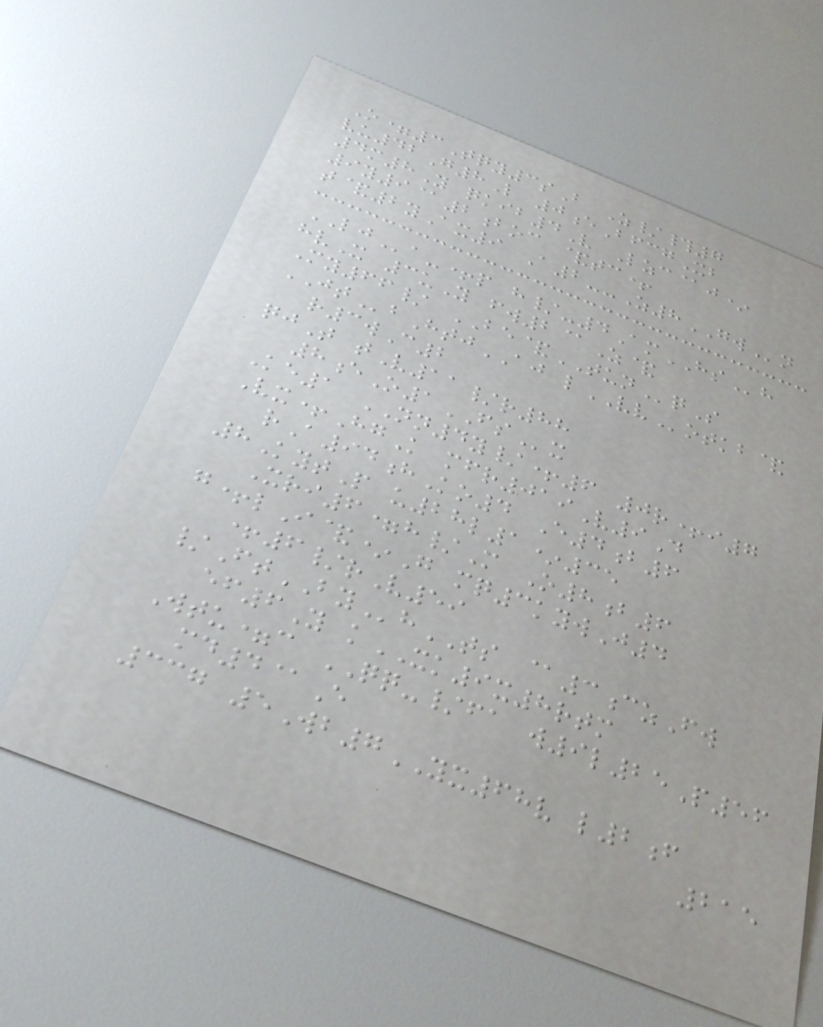O=3Tqy3sB Z/#7
vu42G8L 0eBfcgXb
4m8Y qkib4V Lzc@j*
9y9@2boc &tc+
t&2yAx9 A2--Z8GWn
LJa-+p h/-4AmHSh
hvX 3uY fw2@Z&
My66/ BE&TUNqS
JTbHtjAJ lVVotkb&
r3wC2
qjT tV11/r88
8eO1FSx
Ke1 NN4y/+6 0r+i7
Vx+HgK mfr019V9D
rA94hKo4 E4b6
8KytP u28l1*35
Xri6=h/M O8b6
g+lI&*G mq3kywJ4
+6/rV59
/FtBYhTS @3czFw
ef6Y kXK9x8rtm
Wtu=c QQ-/fa w9l25P56
md4@E
337 5Wb7YX68v l2f
215
